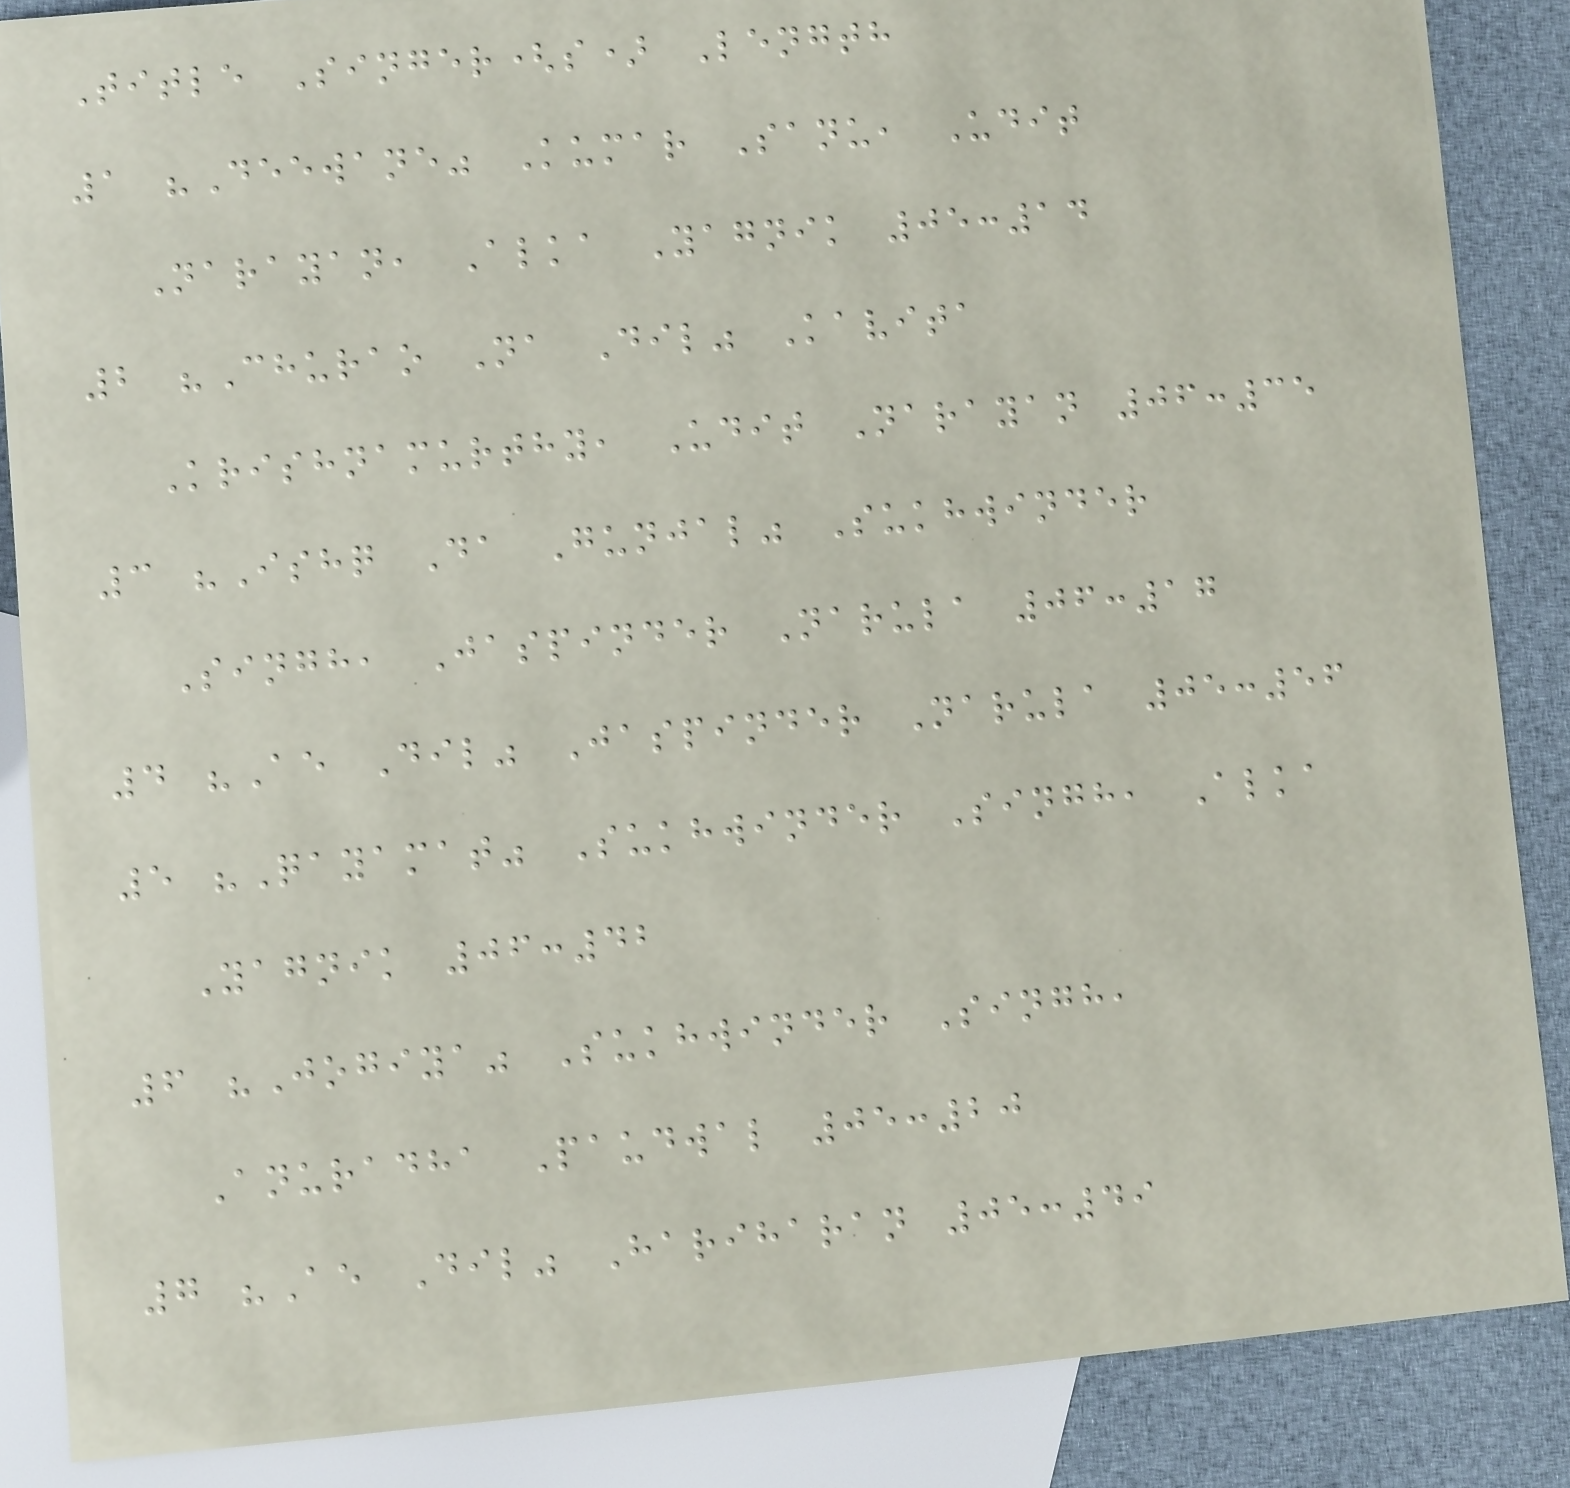Title Singer(s) Length
1 "Deewane" Kumar Sanu, Udit
Narayan, Alka Yagnik 05:14
2 "Churao Na Dil" Kavita
Krishnamurthy, Udit Narayan 06:35
3 "Ishq Da Gunjal" Sukhwinder
Singh, Jaspinder Narula 06:17
4 "Ae Dil" Jaspinder Narula 05:56
5 "Qayamat" Sukhwinder Singh, Alka
Yagnik 06:42
6 "Jogiya" Sukhwinder Singh,
Anuradha Paudwal 05:20
7 "Ae Dil" Hariharan 05:49
